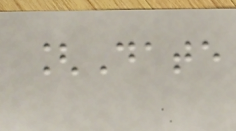[Date
